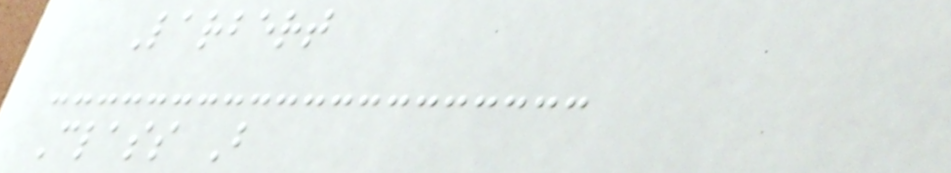Larbert
Class B
